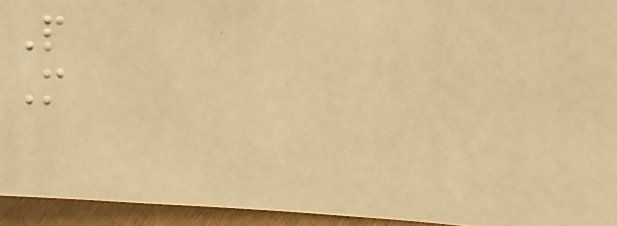P
M
